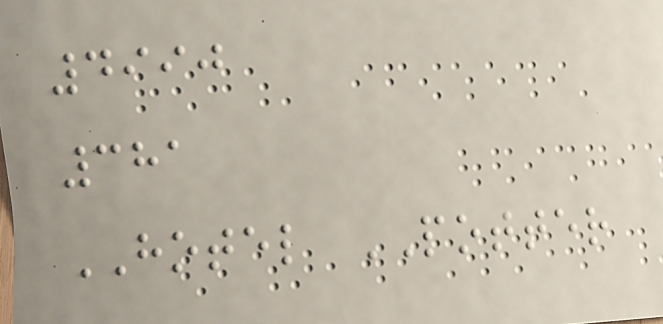4990
381
HOTEL POTTER
